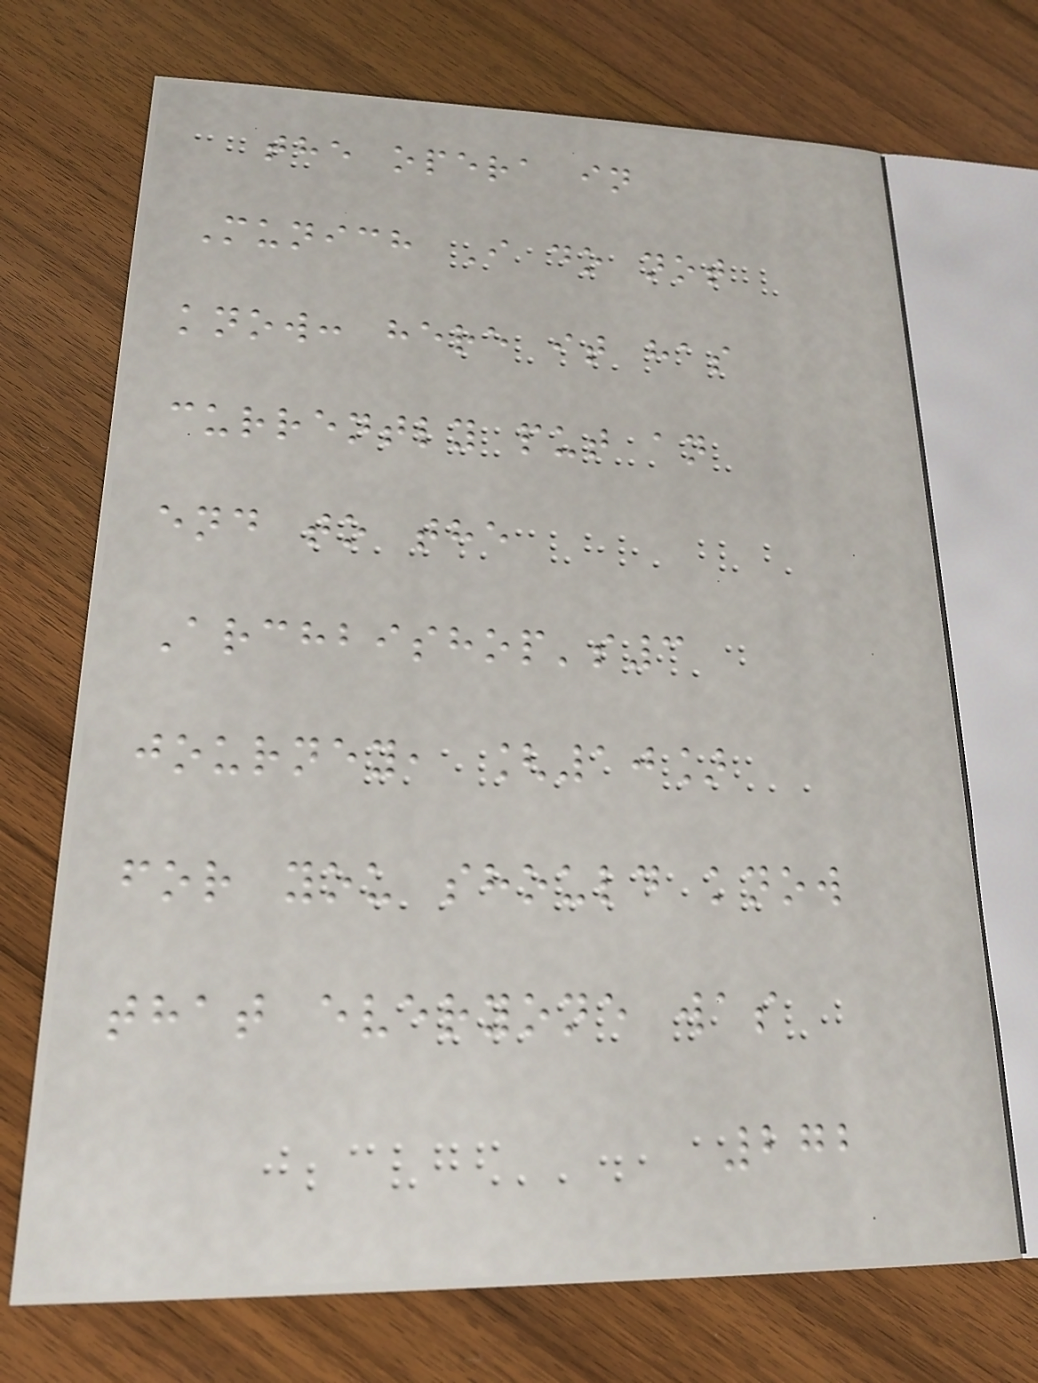the opera in
Munich I do not
know: here it has
currently put an
end to the
Archbishop's3
journey, [10]
for you should know
that everyone was
272
